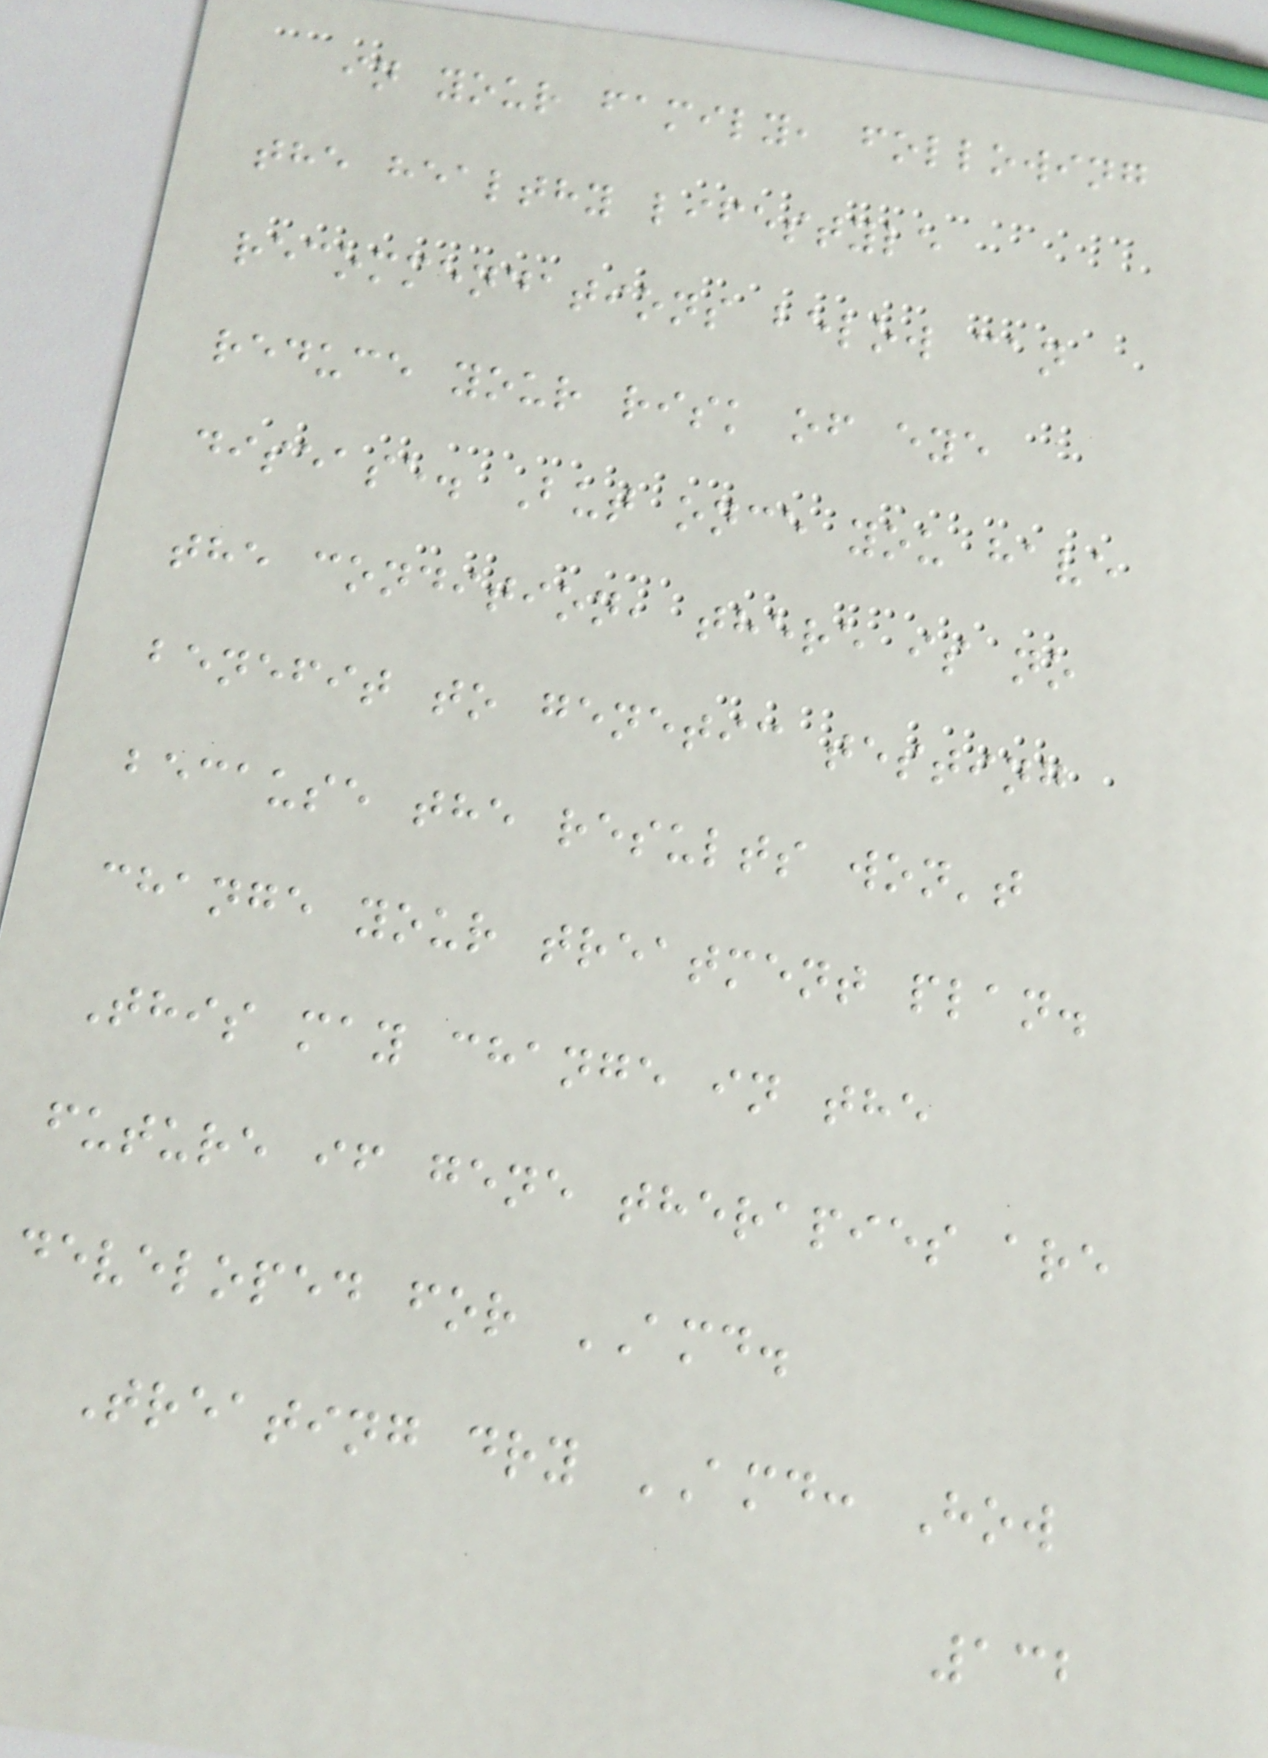in your family, following
the healthy lifestyle
recommendations below can
reduce your risk of eye
disease. But once you have
the condition, there is no
benefit to genetic testing
because the results won't
change your treatment plan.
This may change in the
future if gene therapies are
developed for AMD.
Treating dry AMD: How
132
